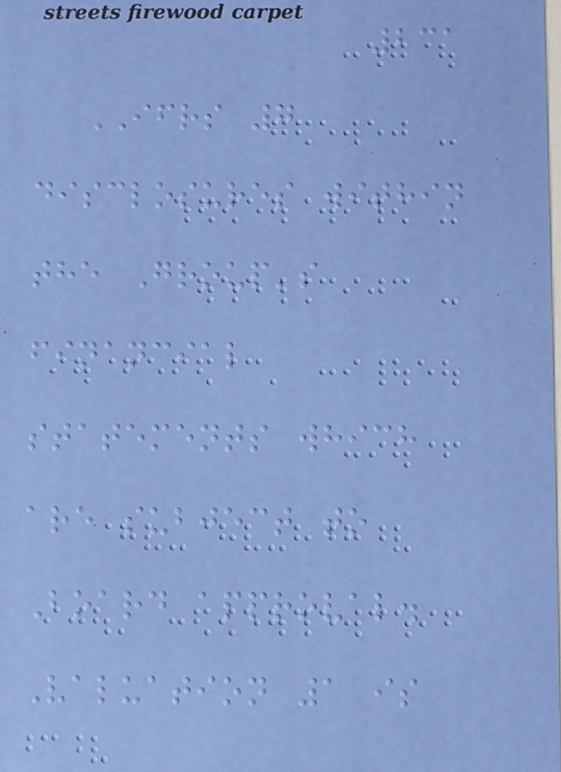231
IFRS 7
disclosures within
the Group's
financial
statements which
are subject to
Board approval.
Valuation 1 is
